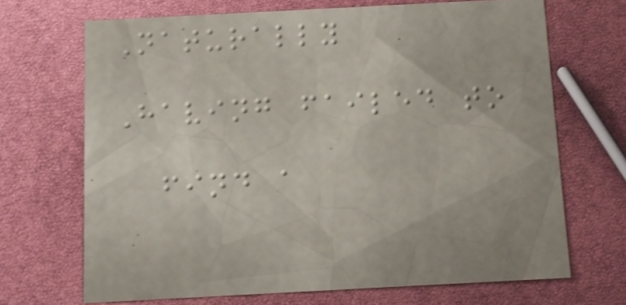Naturally
Having failed to
find a
